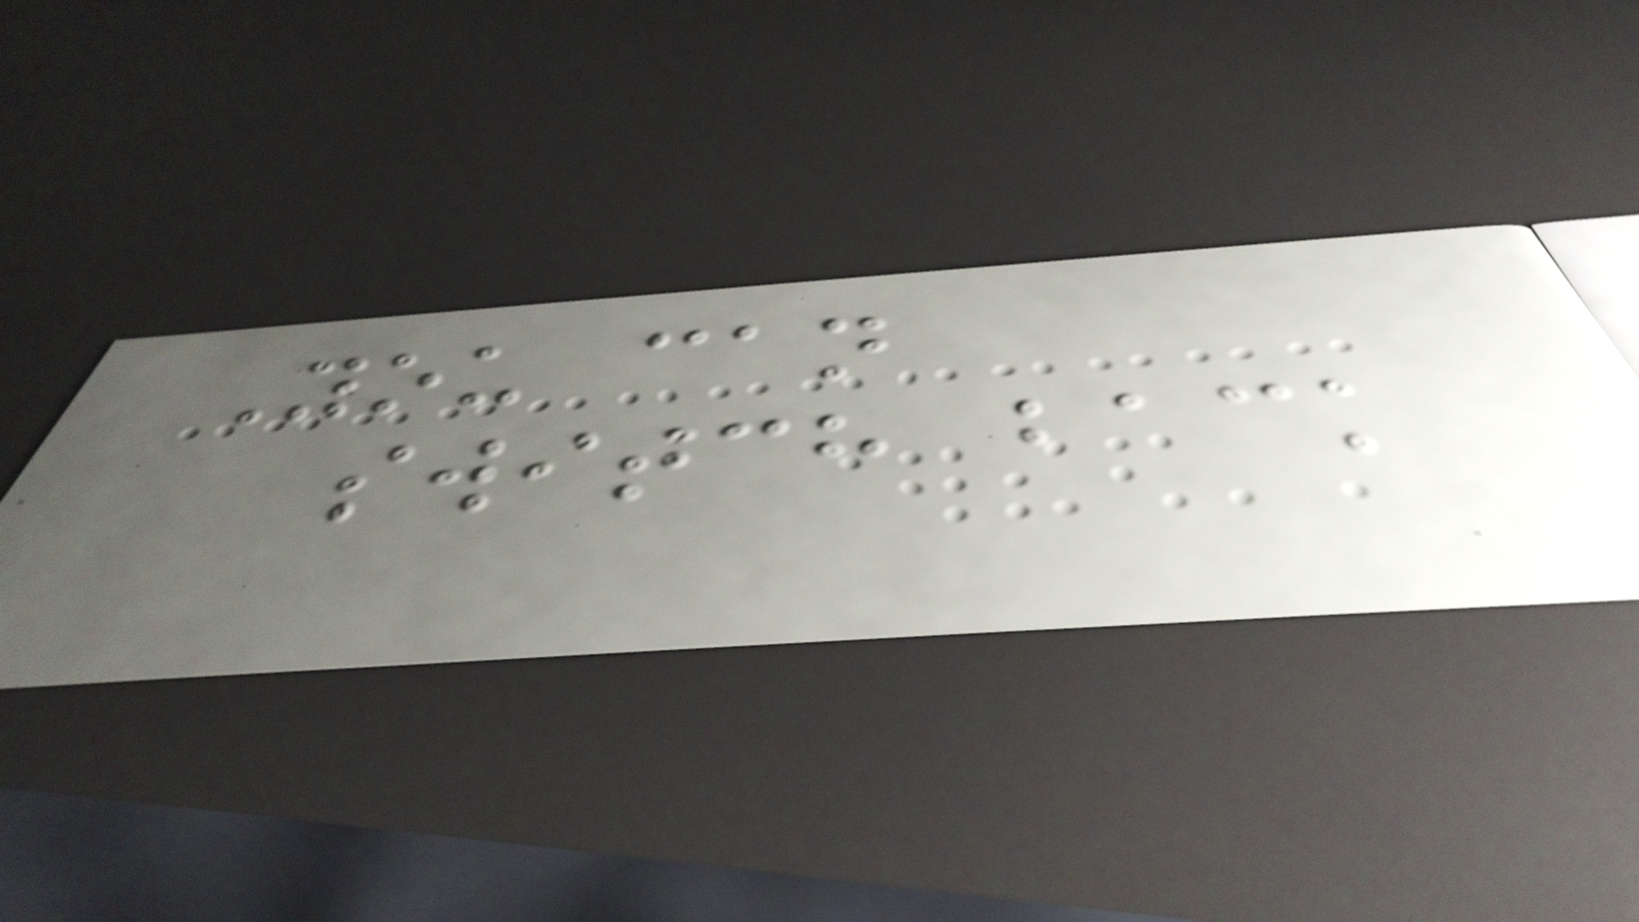You can
switch back
